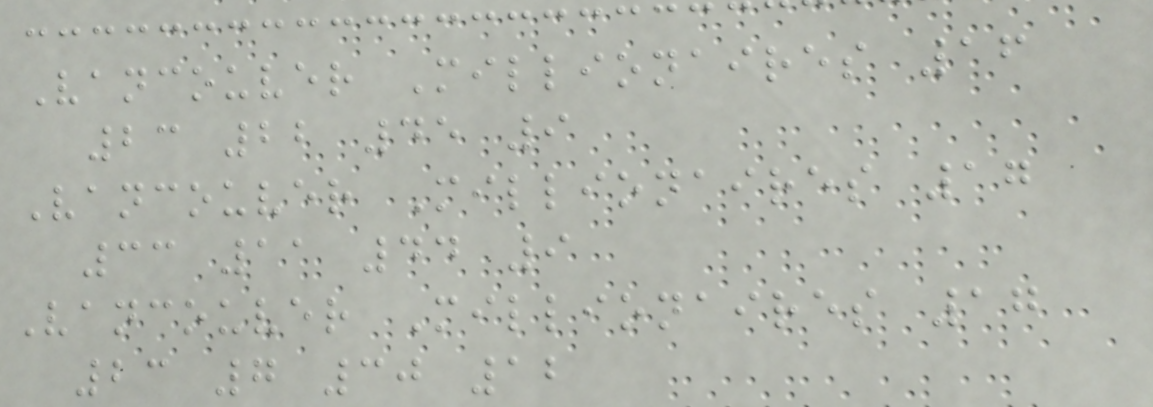Vancouver Millionaires 16
23 22 45 9
Vancouver Millionaires 17
33 11 44 9
Vancouver Millionaires 17
23 7 30 12
